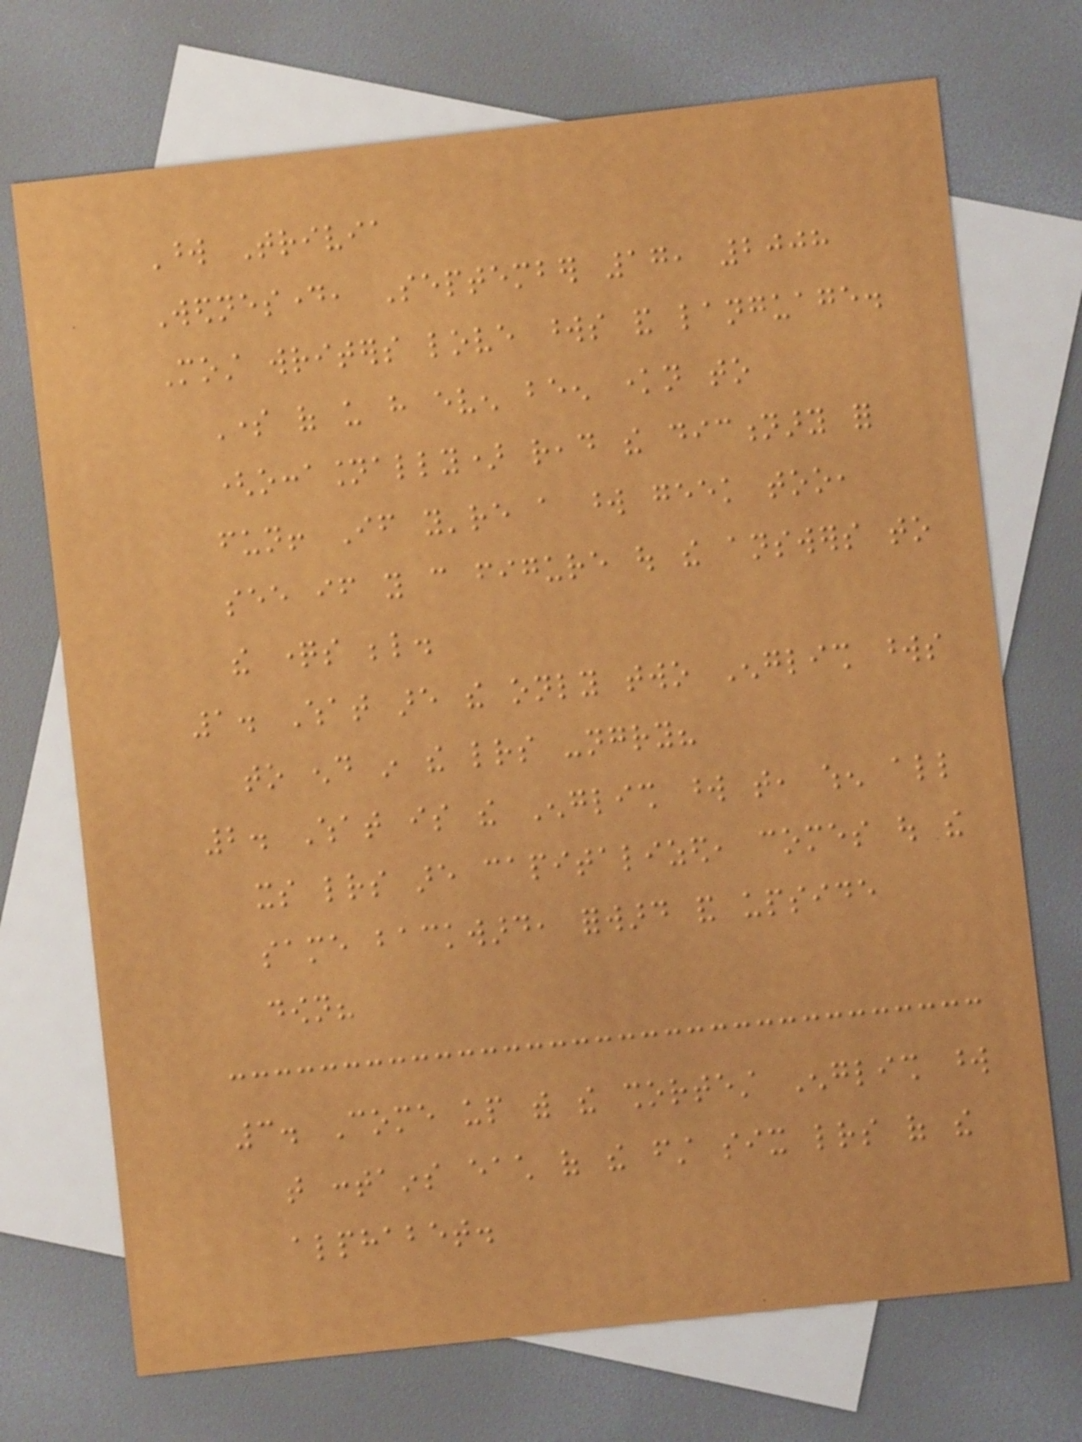Word Trivia
Wednesday, September 17, 2008
Most writers love words and language.
Some of us have even been known to
(occasionally) read the dictionary for
fun! If you're a word geek too,
see if you can figure out the answers to
the questions below.
1. What are the only two English words
to end in the letters -ngry?
2. What is the English word that, when all
its letters are capitalized, comes out the
same backward, forward and upside
down?
3. Come up with the shortest English word
that contains each of the first six letters of the
alphabet.
